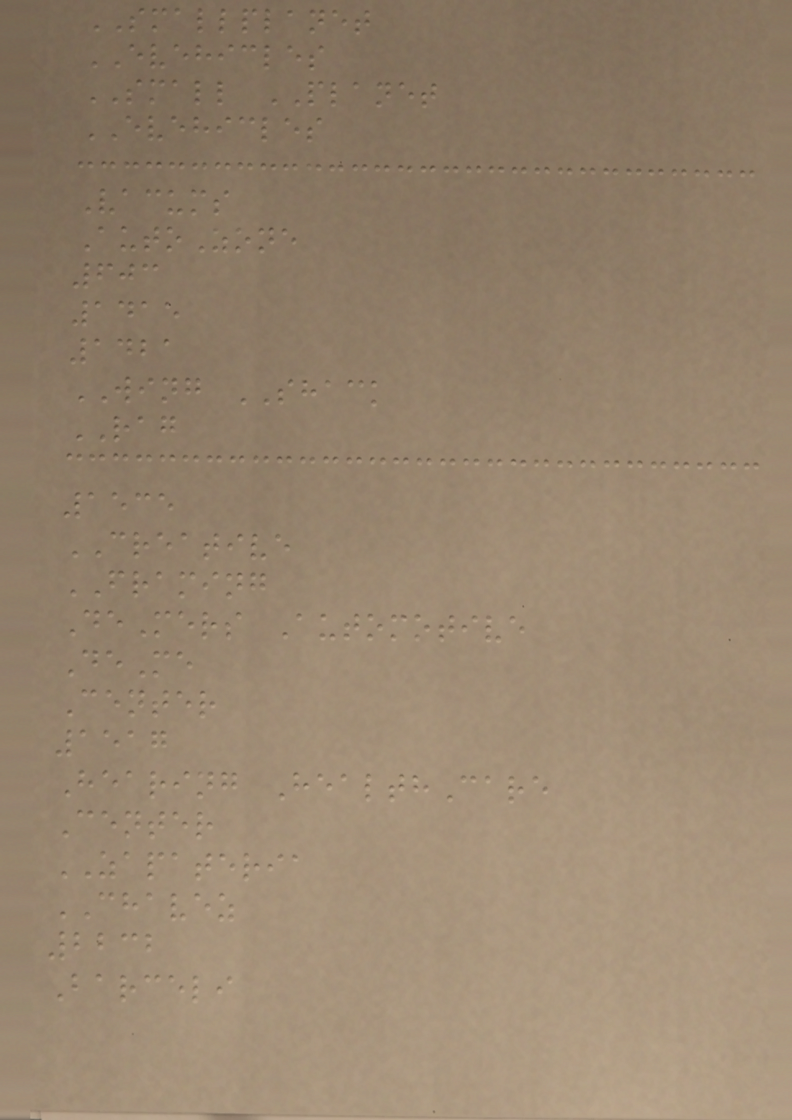SMALLPLANET
EVEHICLES
SMALL PLANET
EVEHICLES
Vacums
AutoZone
603
1415
1421
WING SHACK
RAG
1535
CREATIVE
FRAMING
DeMers Automotive
DeMe
Center
1517
Hearing HealthCare
Center
ZAPATERIA
CHAVEZ
2232
Barceli
